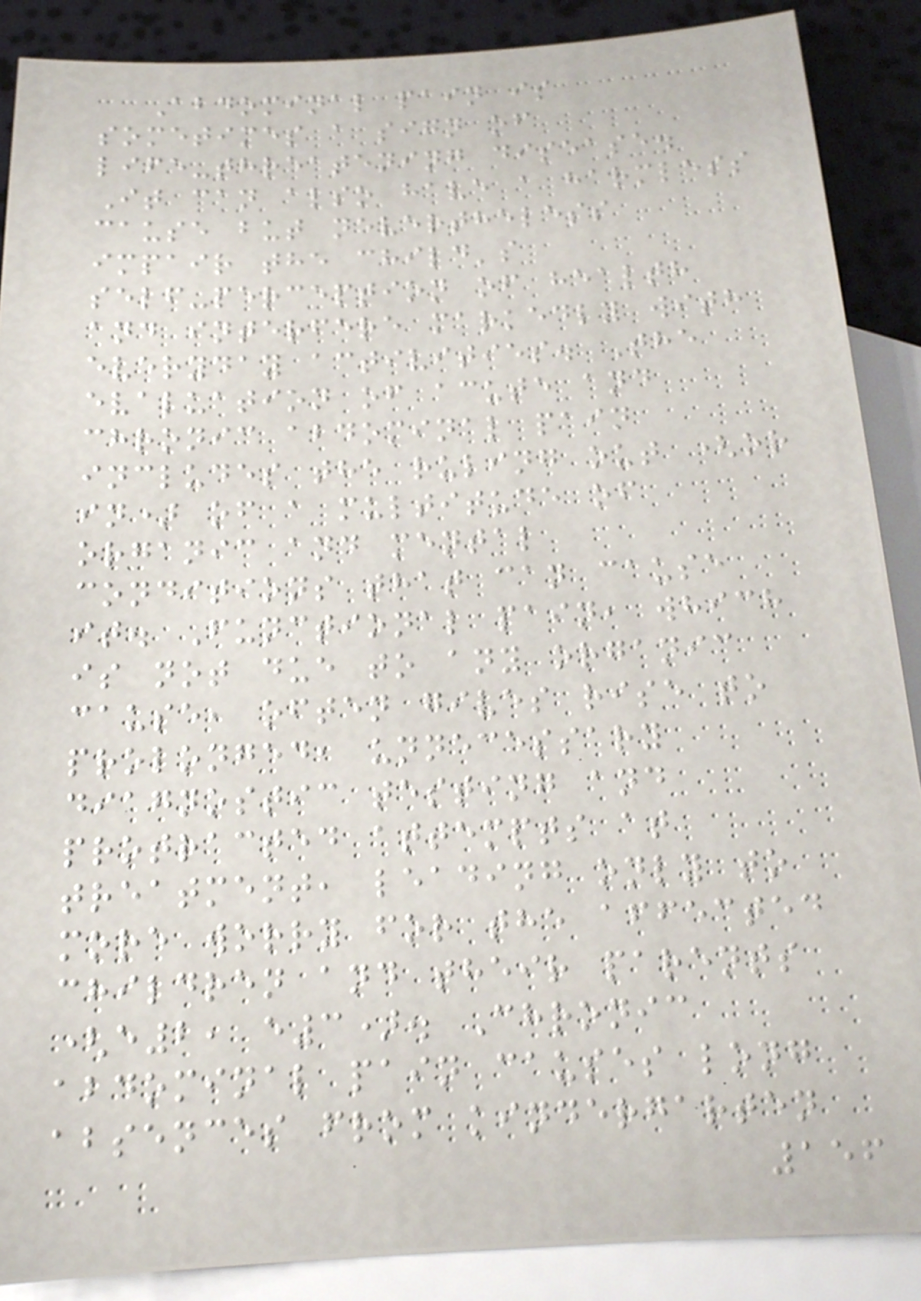Abdominal pain is
sometimes a sign of
life-threatening disease.
It can also have a harmless
cause but nevertheless
impair the child's
self-perception of health
and interfere markedly with
everyday activities. The
evaluation of acute and
chronic abdominal pain
includes the ruling out (or
in) of a multitude of
organic and mental
conditions that can cause
it. Functional pain, which
is not due to any organic
cause, often gives rise to
prolonged, unnecessary
diagnostic testing and
protracted attempts at
treatment, leading only to
more worry for the affected
children and their parents
(e2, e3). Chronic
abdominal pain causes long
absences from kindergarten
156
